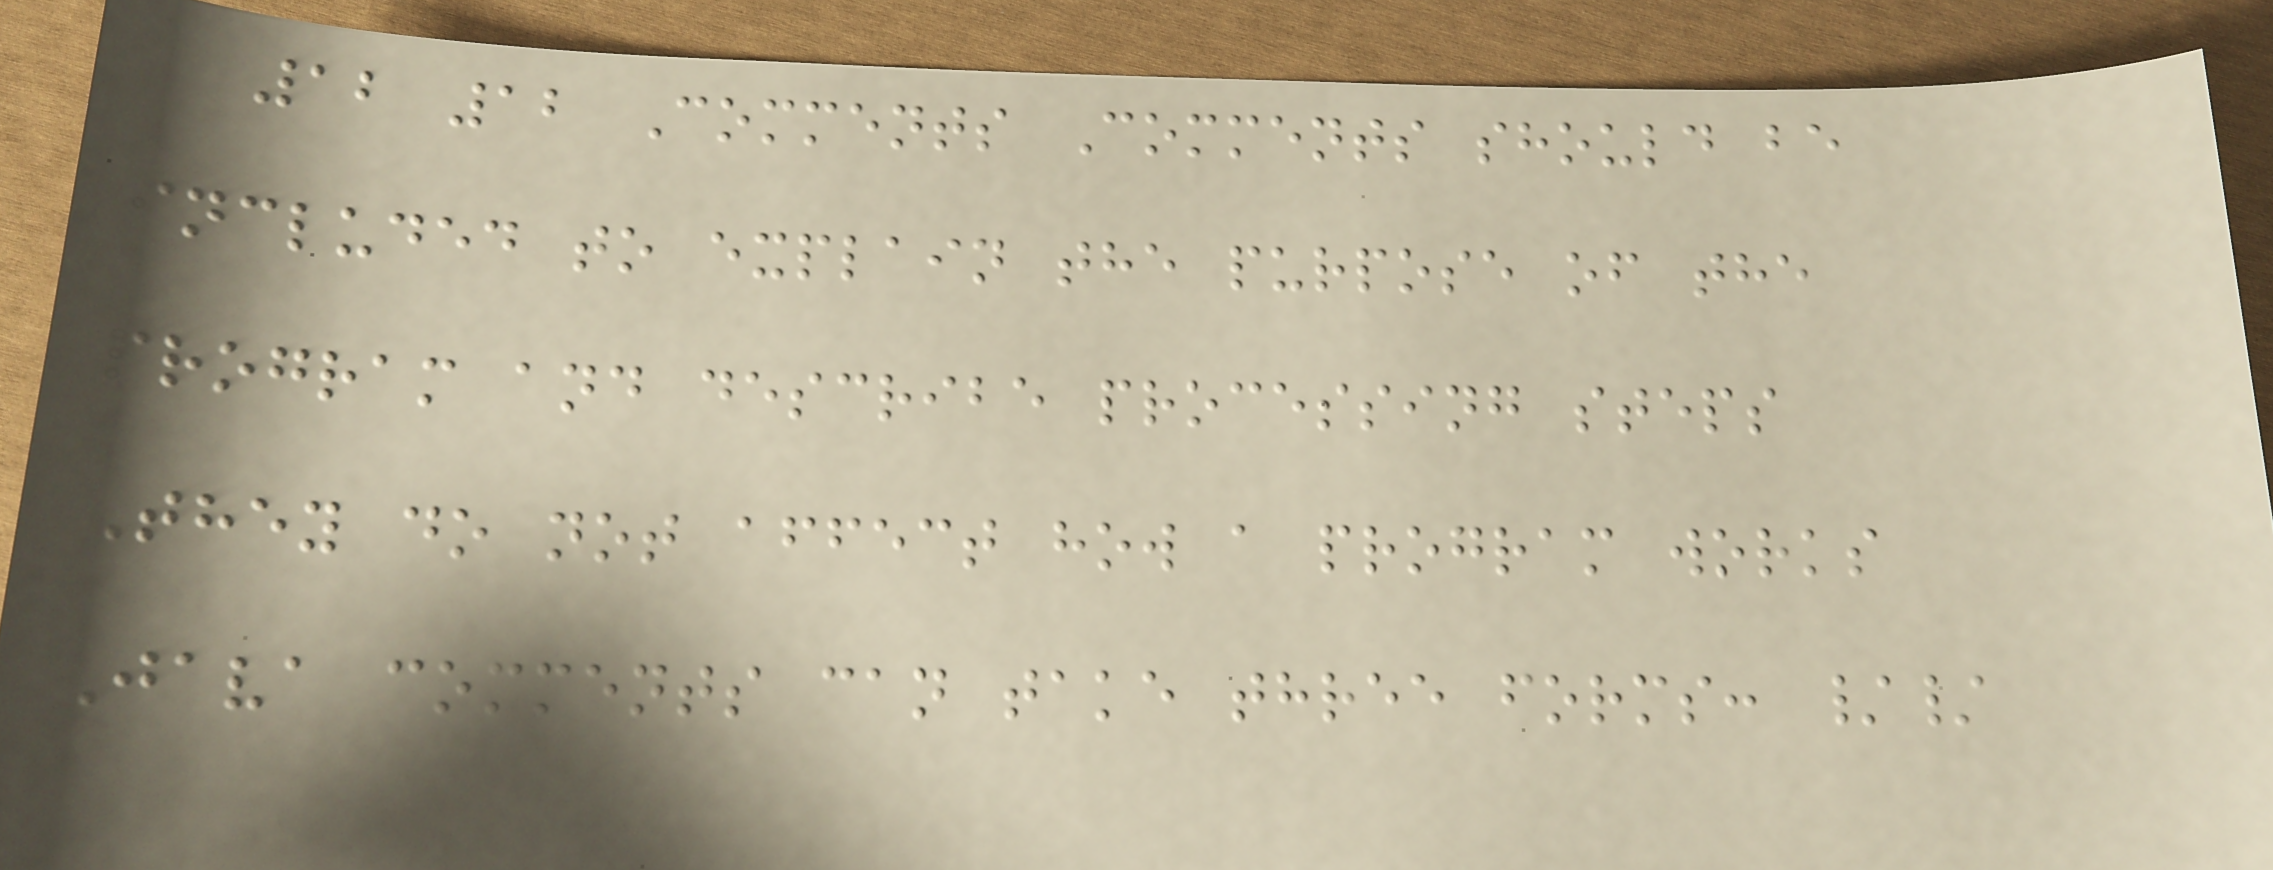12 12 Comments Comments should be
included to explain the purpose of the
program and describe processing steps
They do not affect how a program works
Java comments can take three forms: //
